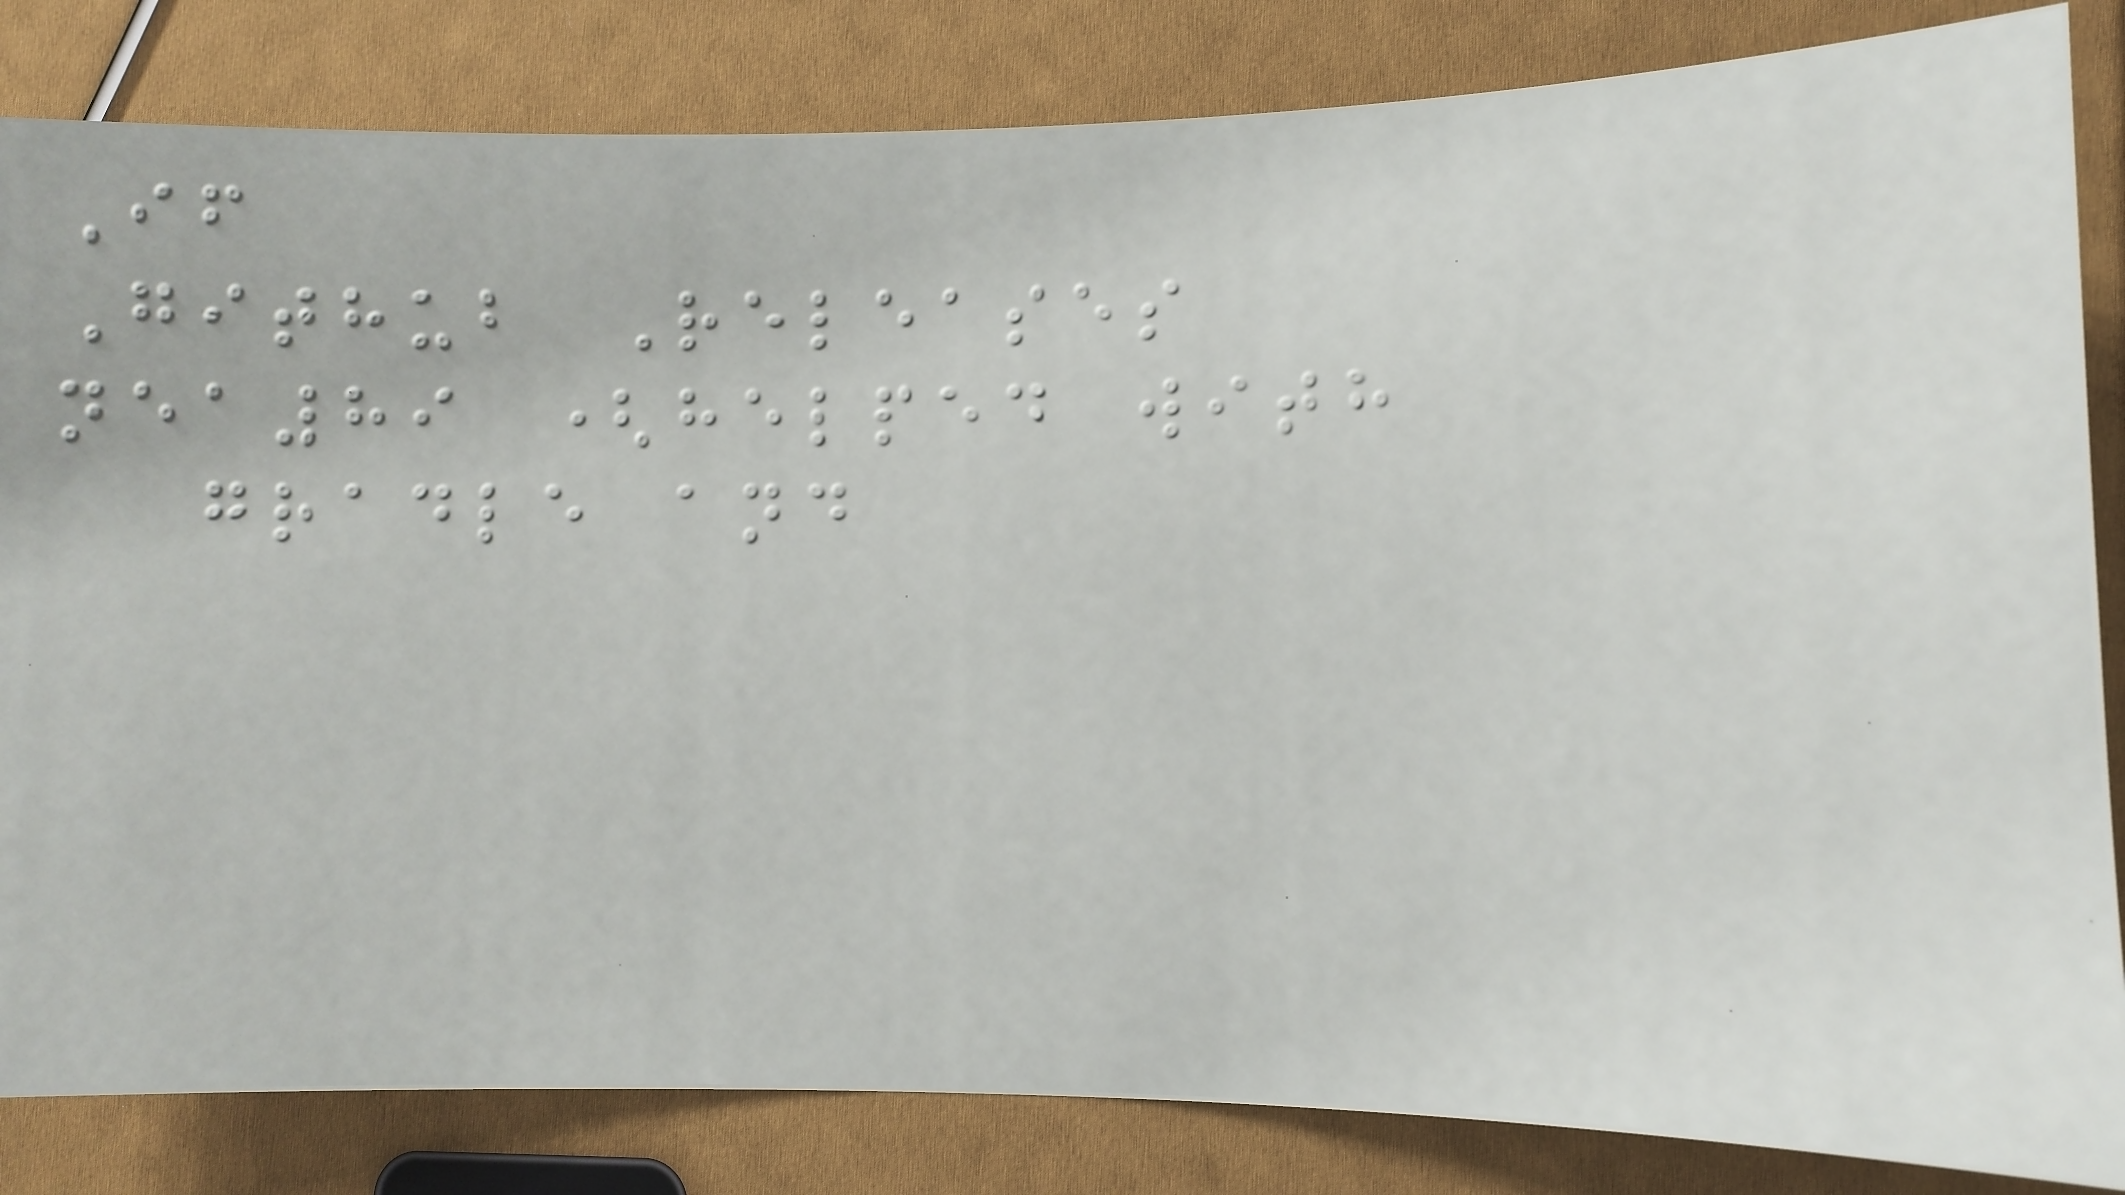If
Github Releases
nea89 (helped with
gradle and
